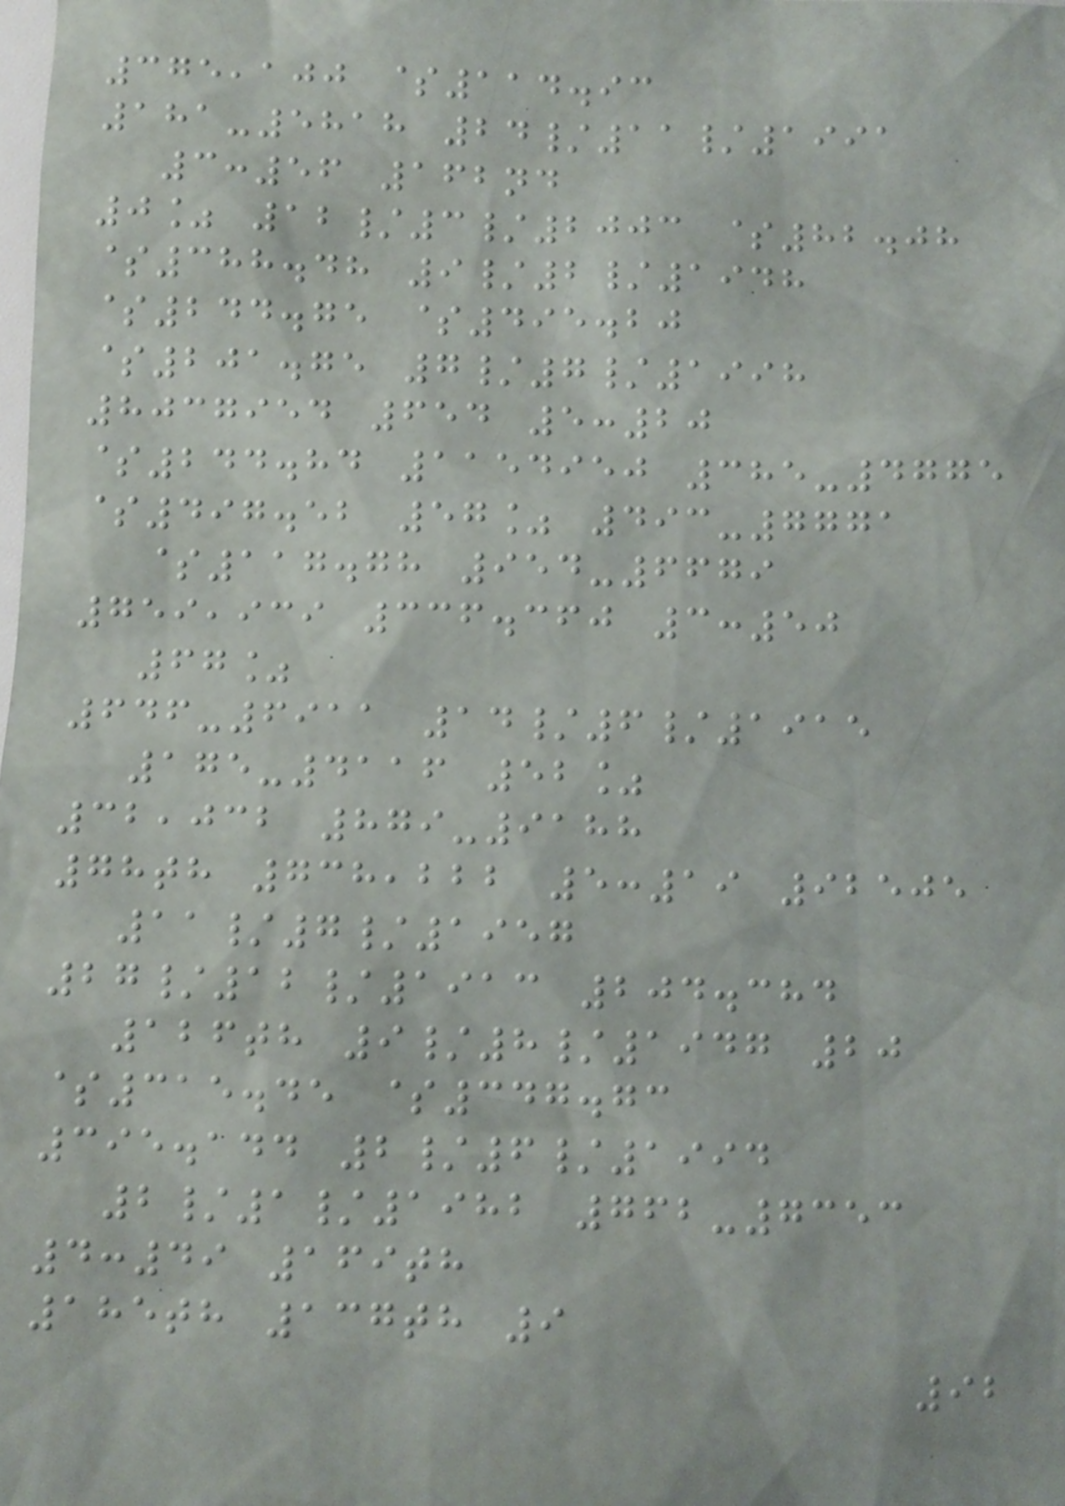375,100 $114.93
181-5818 24/11/1991
3:56 162nd
0% 12/3/2003 $82.08
$388.48 9/2/1948
$244.75 $495.20
$201.75 7/7/1998
8037954 654 5:20
$244.84 1154950 385-4775
$497.52 57% 493-7771
$117.78 954-6679
759,939 336.360 3:50
67%
646-6911 14/6/1915
175-4116 52%
32,032 879-9188
78th 738,222 5:19 92505
11/7/1957
27/12/1913 204.384
126th 9/8/1947 20
$315.45 $347.73
395.144 2/6/1994
2/1/1982 762-7353
4:49 169th
185th 137th 9
92
